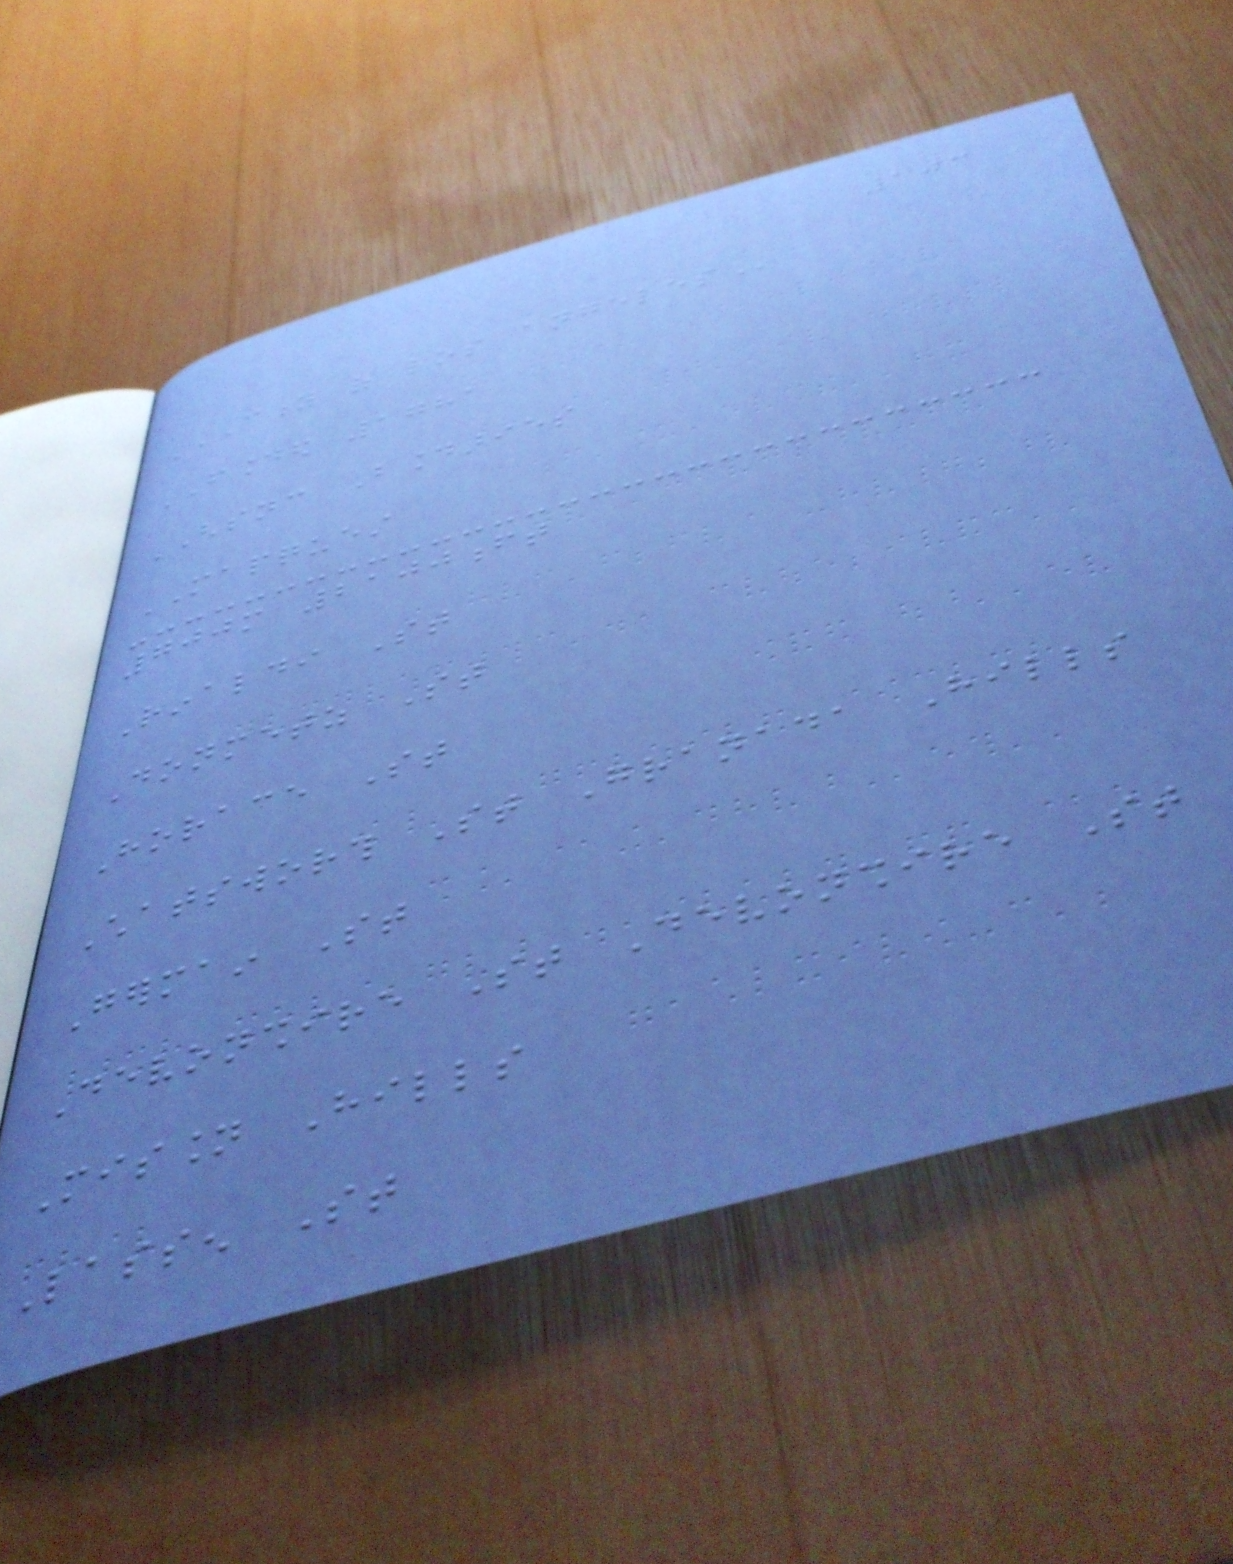103
CITY OF LOS ANGELES
FOUNDED 1781
GHSNC Boundaries
MAPQUEST
700m 2100ft
Rinaldi St
Donmetz St
Horace St
Chatsworth St Granada Hills
Germain St
Devonshire St Devonshire St
Mission Hills
Lassen St
